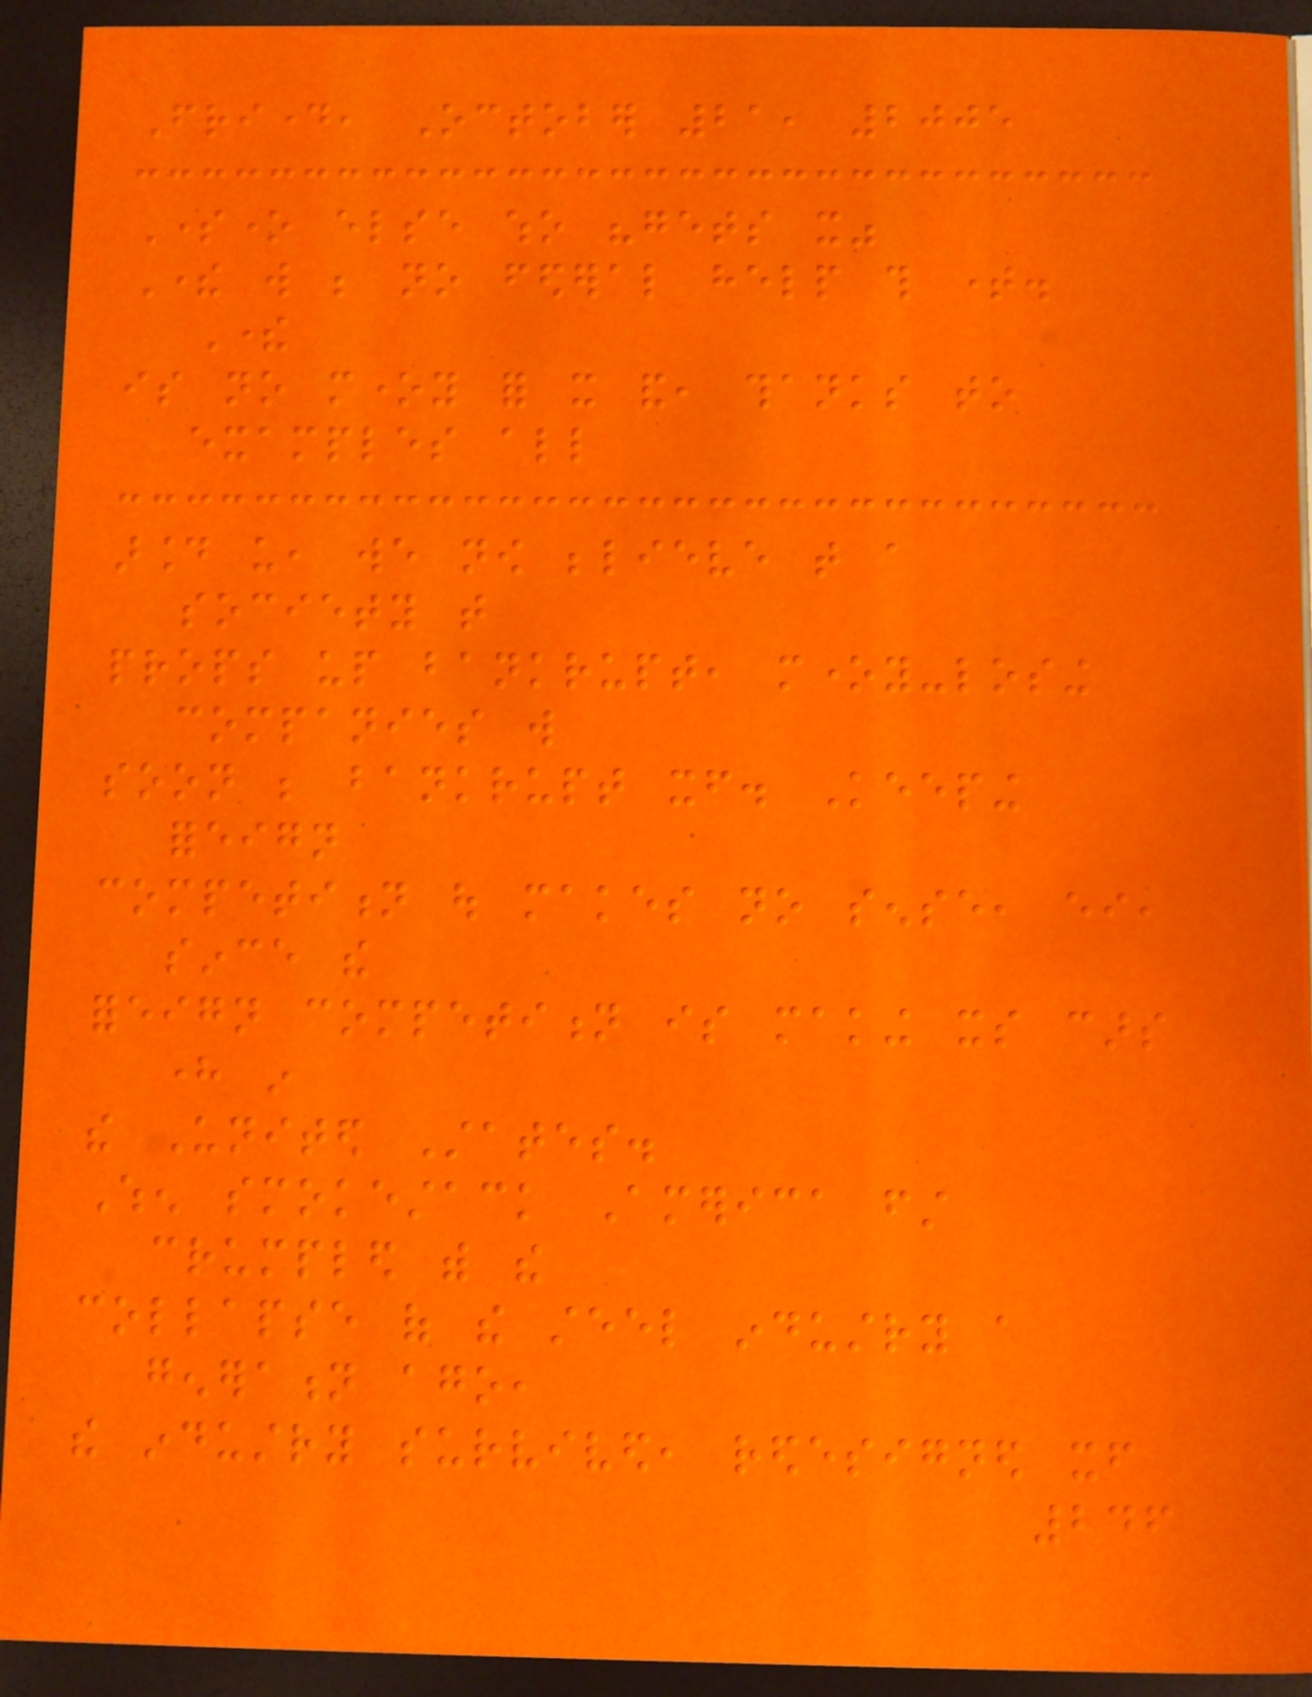Friday, October 21, 2005
Someone else who "gets it"
There will be no federal help this time.
There
is no money for it and, thanks to
examples all
around us, we now believe that a
society that
props up bankrupt, money-losing
companies will
soon be bankrupt itself. Keeping
foreign
competition out makes no sense, either,
since the
foreign competition is making its cars
here in
the United States.
When smokestack America first
crumpled with the
collapse of the steel industry a
generation ago,
the industry survived, redesigned itself
246
